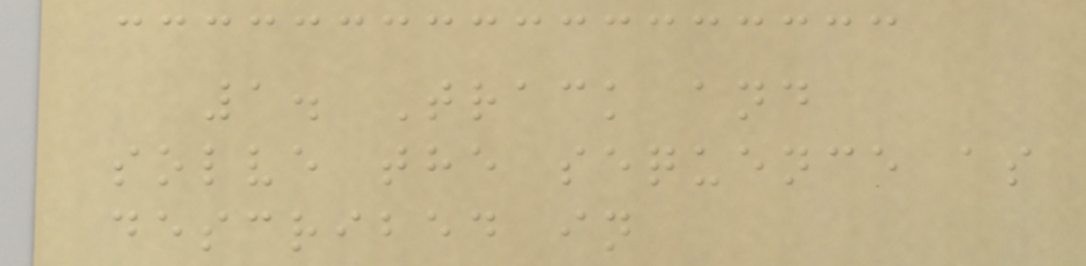1. Track and
solve the sequence as
described in
